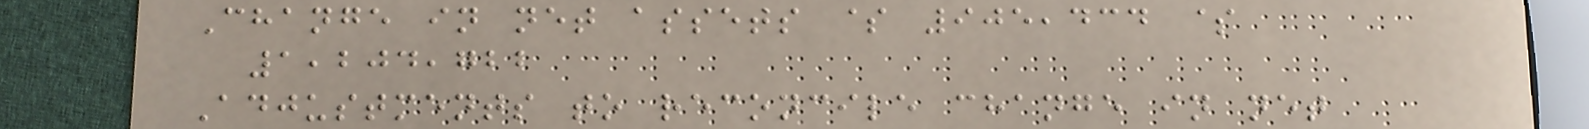Change in net assets $ 905,434 $
1,204,722
Adjustments to reconcile change in net
